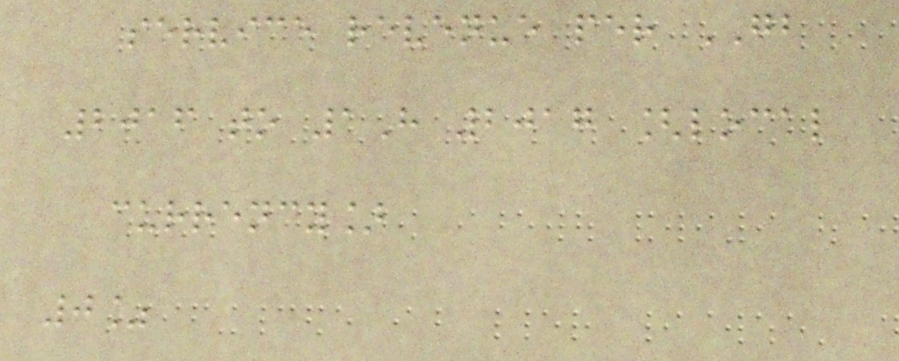service revenue per GB
2016 to 1H 2017 [local
currency]
0%
